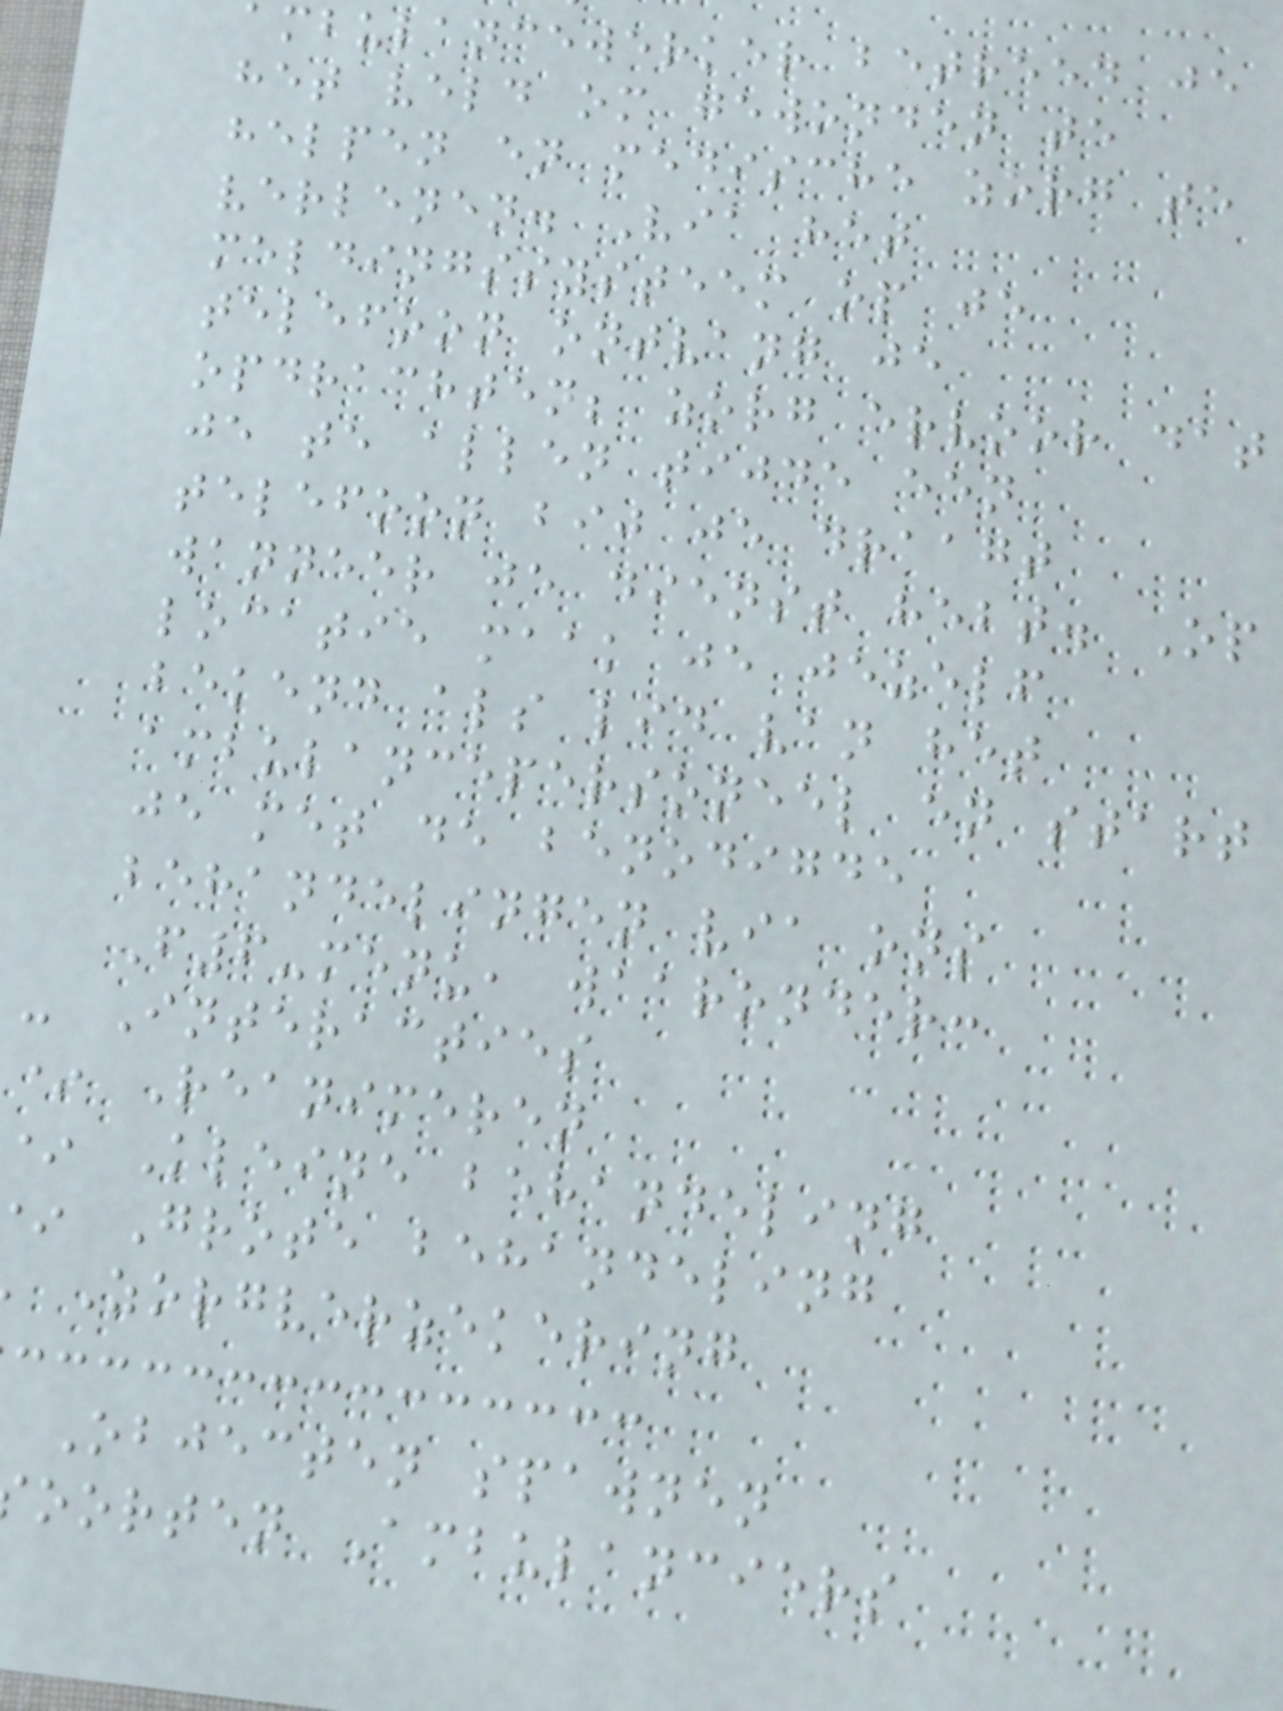ambulancewerker betreed je
het veld om gewonden te
helpen en medische zorg te
verlenen. Via het
meldingssysteem op je
telefoon ontvang je
opdrachten; zorg ervoor dat
je te allen tijde een
telefoon bij je draagt
wanneer je dienst hebt. Op
locatie maak je jezelf
bekend als lid van het
ambulancepersoneel en start
je met de benodigde
behandelingen via ons
F6-menu, waaronder:
- Interacties
* Reanimeren
* Kleine behandeling
Grote behandeling
Zorgverzekering
Objecten spawnen
oorten Ambulanciers
